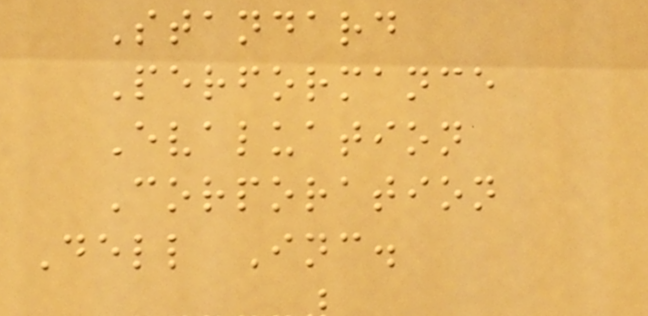Standard
Performance
Evaluation
Corporation
Dell Inc.
